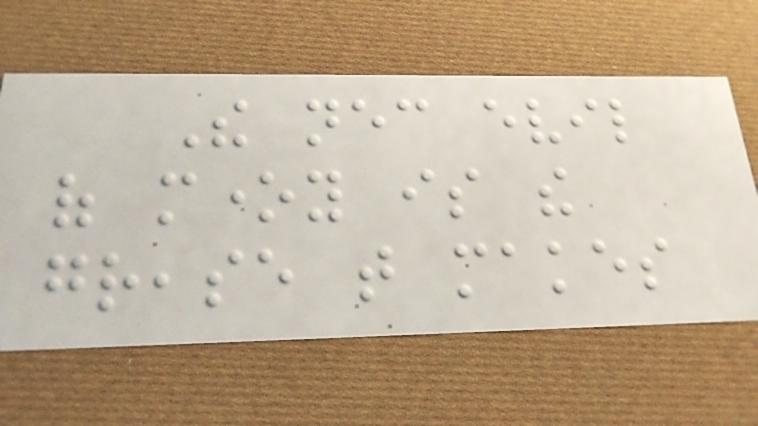The necessary evil
of money is the
grease that makes
